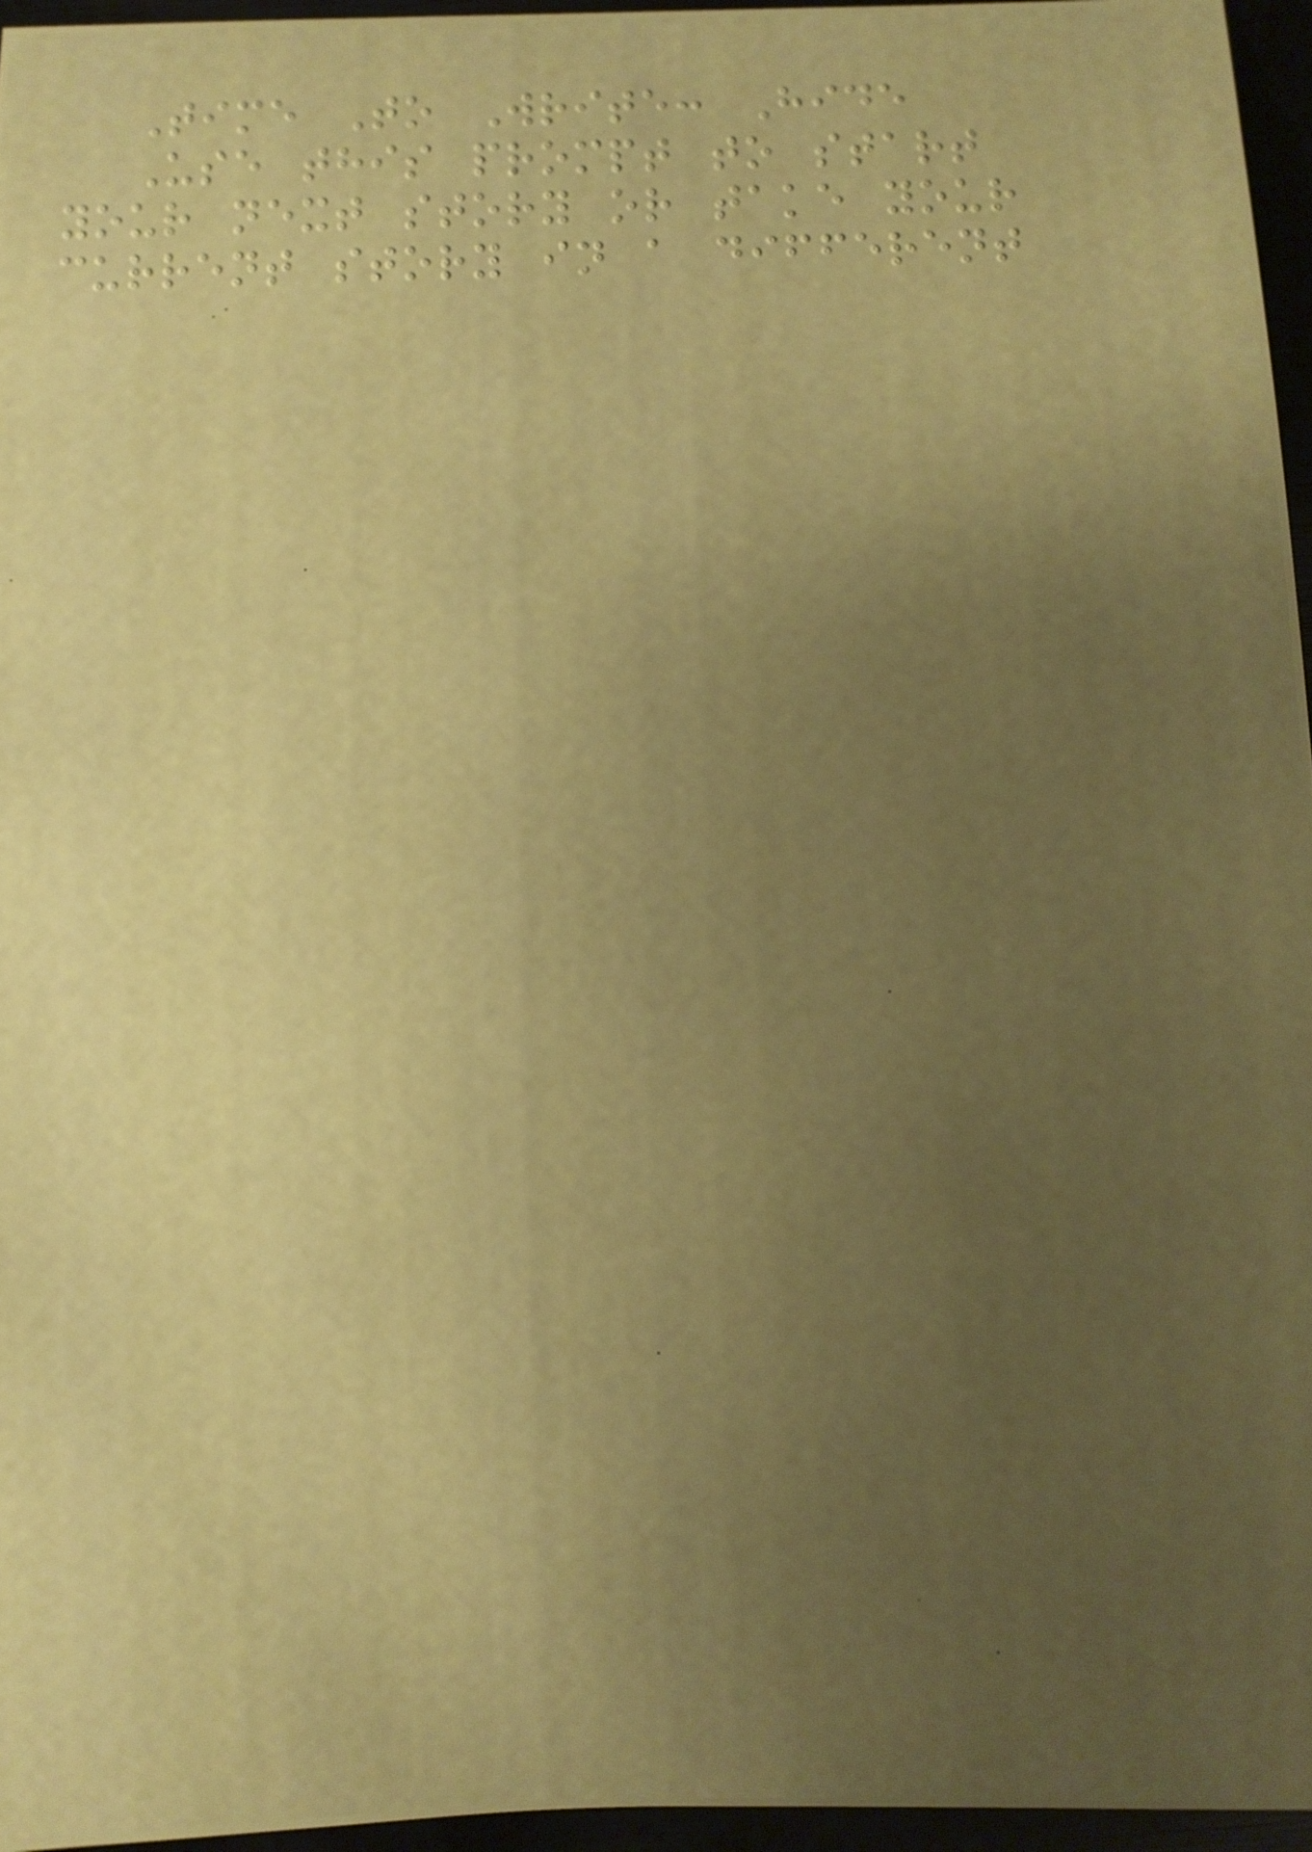Time To Write: Hide
Use this prompt to start
your next story or take your
current story in a different
